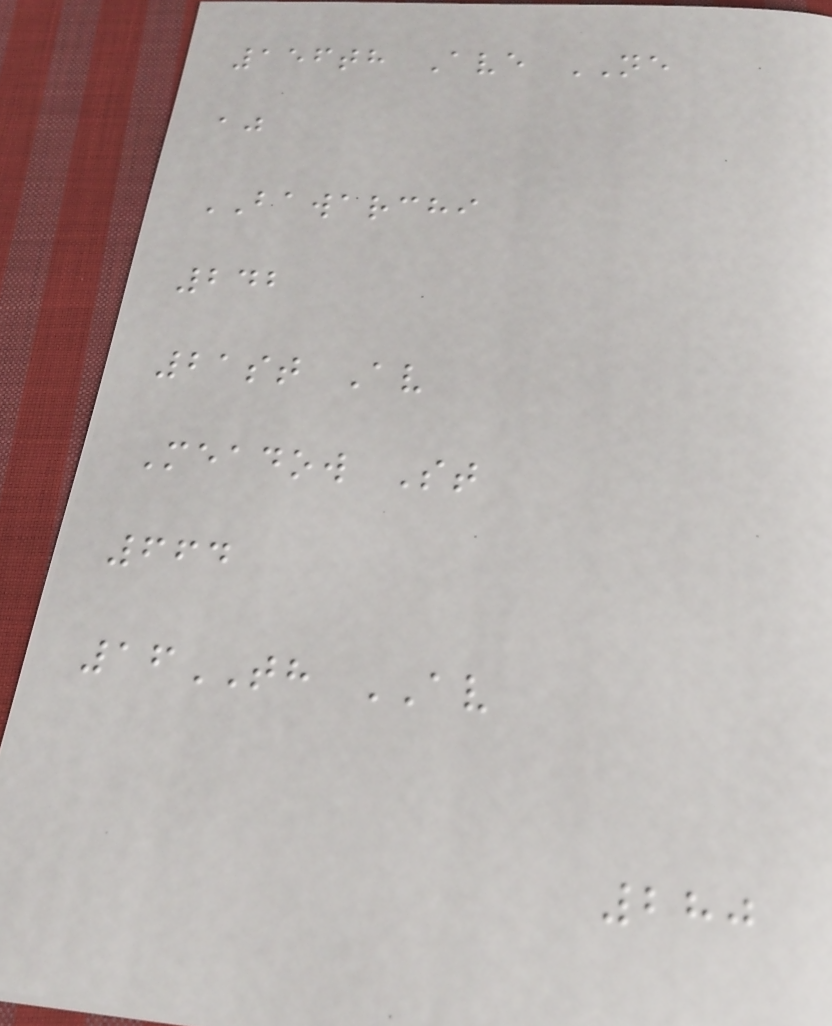156th Ave NE
aj
BAWARCHI
242
21st Av
Meadow St
664
16TH AV
280
